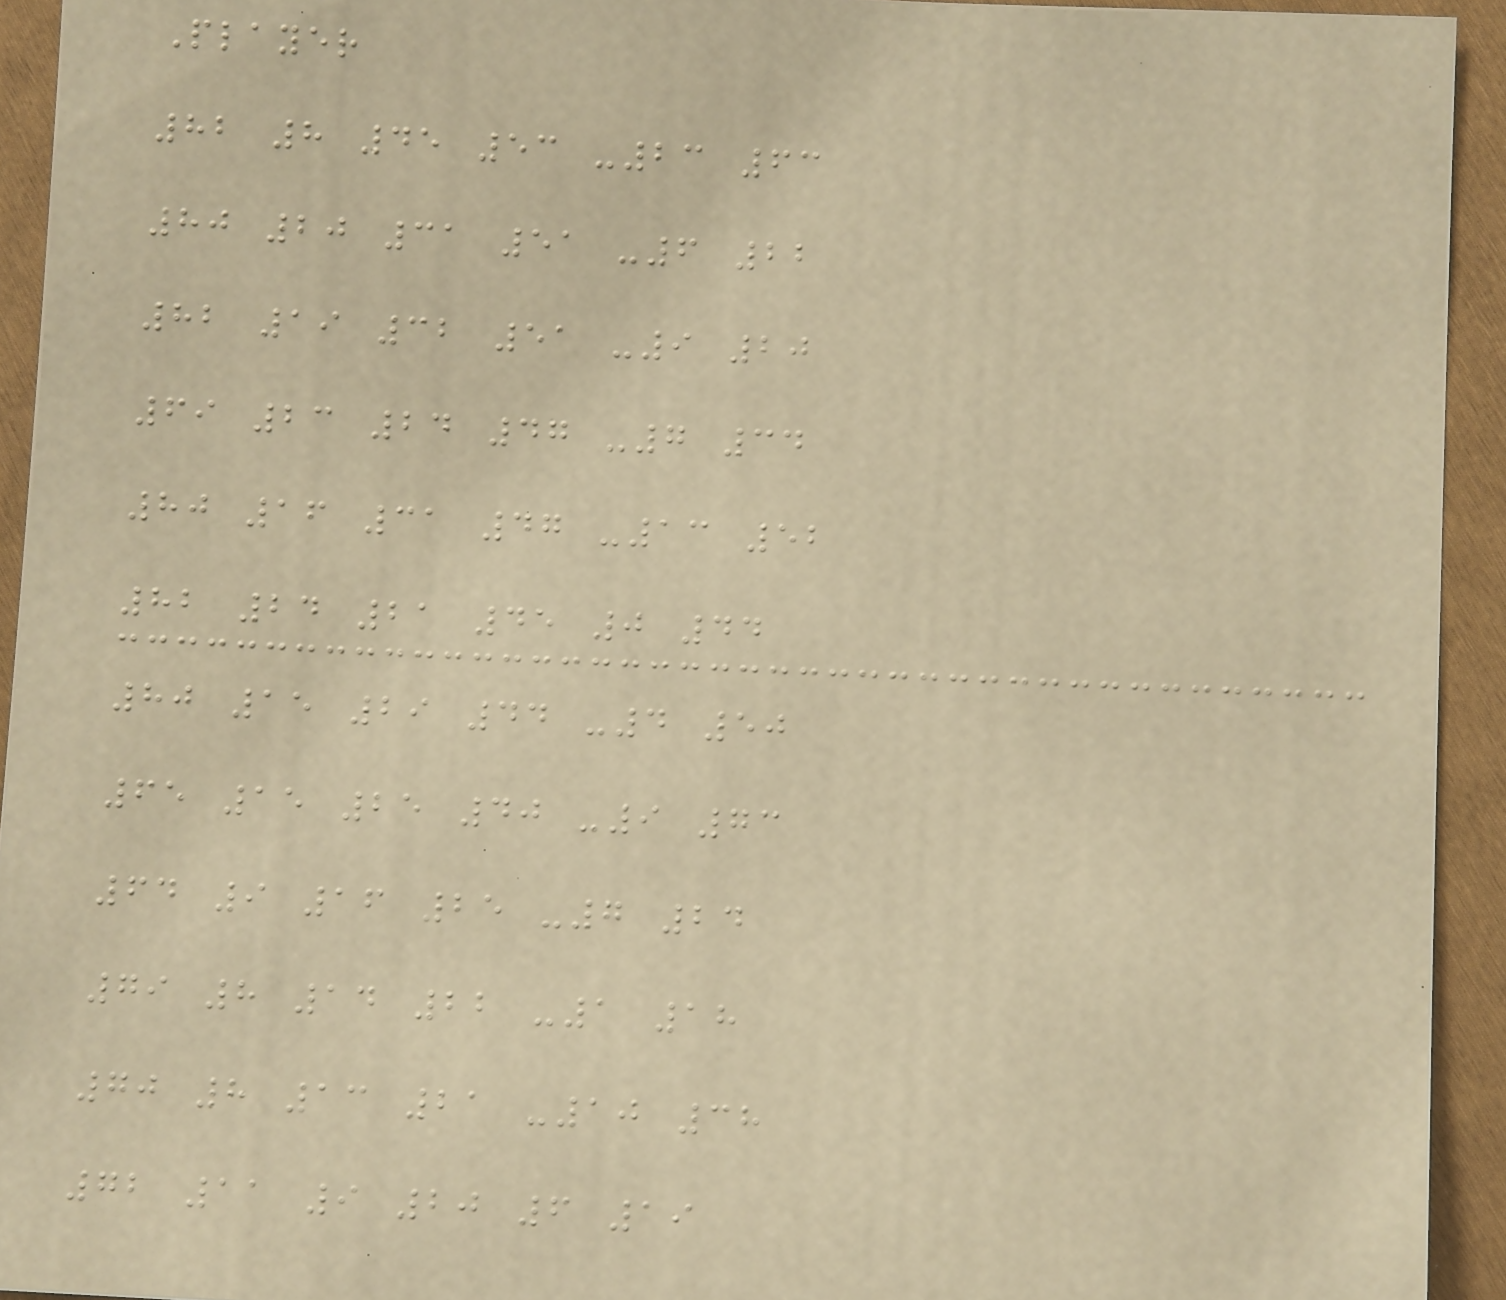Player
82 8 45 53 -23 63
80 20 31 51 -6 22
82 19 32 51 -9 20
69 23 24 47 -7 34
80 16 31 47 -13 52
82 24 21 45 0 44
80 15 29 44 -4 50
65 15 25 40 -9 73
64 9 16 25 -7 24
79 8 14 22 -1 18
70 8 13 21 -10 38
72 11 9 20 6 19
